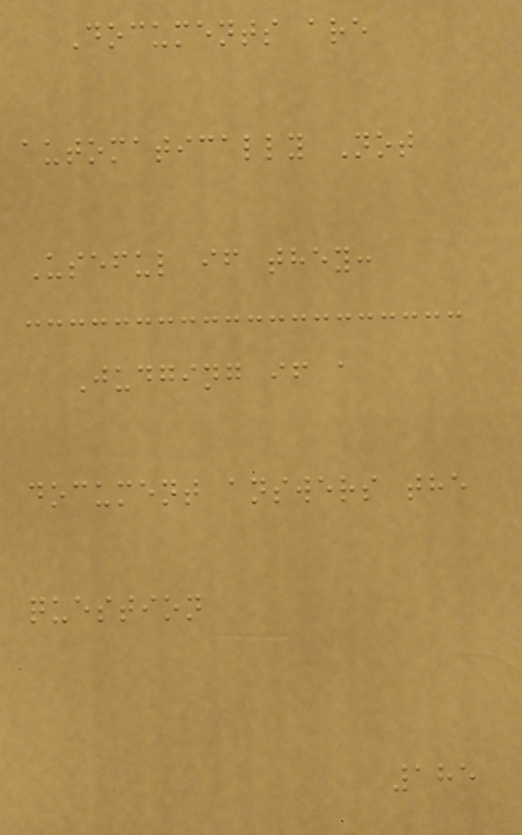Documents are
automatically Not
Useful if they:
Judging if a
document answers the
question
185
